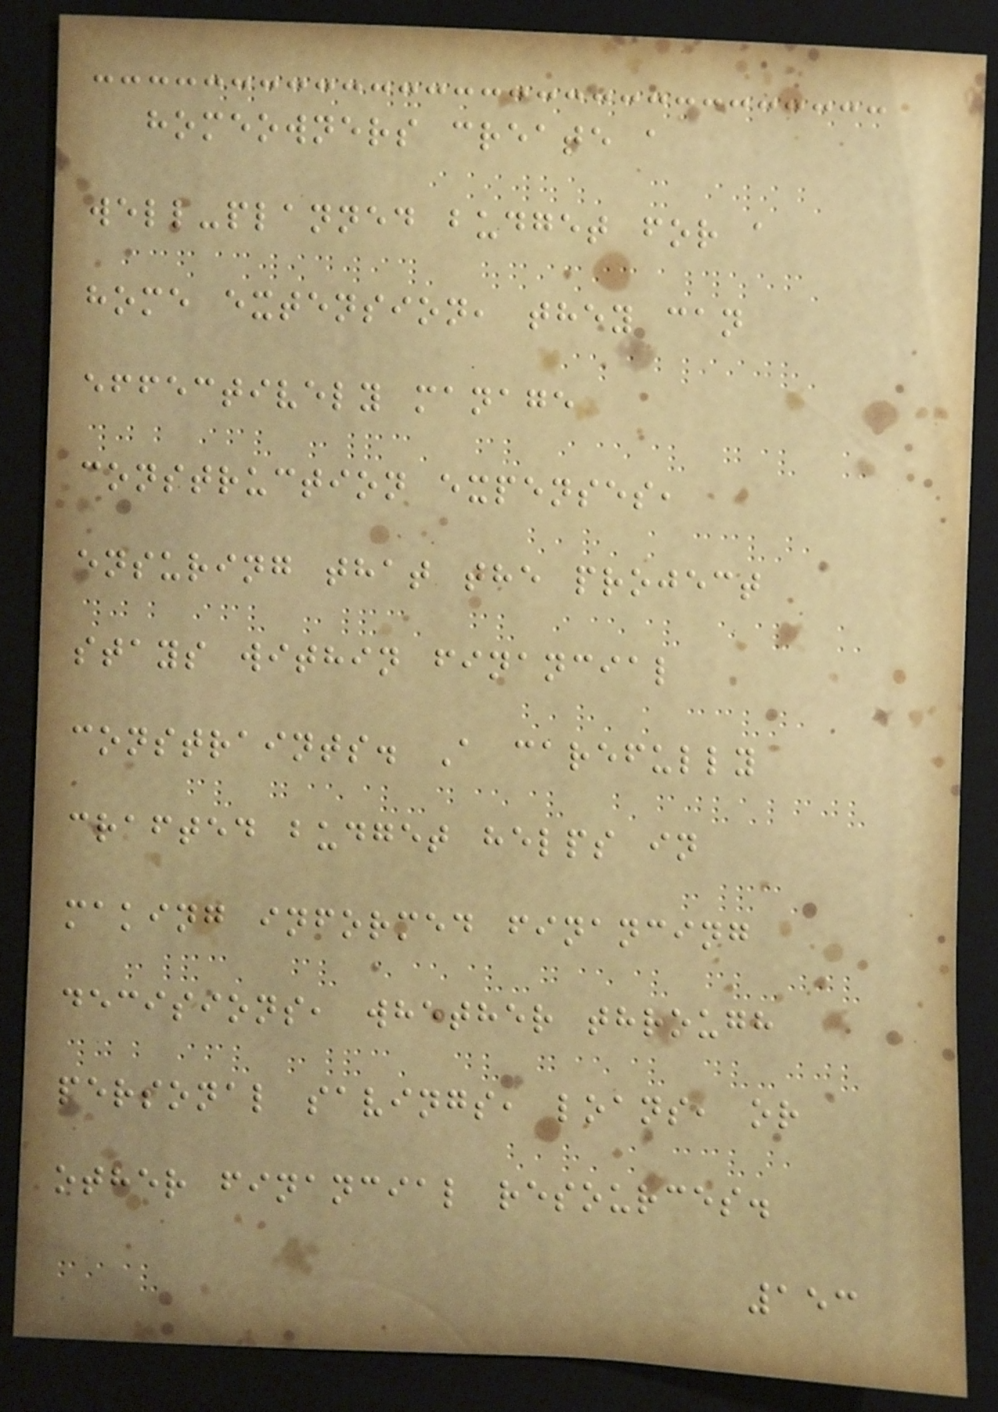homeowners create a
well-planned budget for a
home extension, they can
effectively manage
construction expenses,
ensuring that the project
stays within financial
constraints. A carefully
crafted budget helps in
making informed financing
decisions, whether through
personal savings, loans, or
other financial resources.
153
